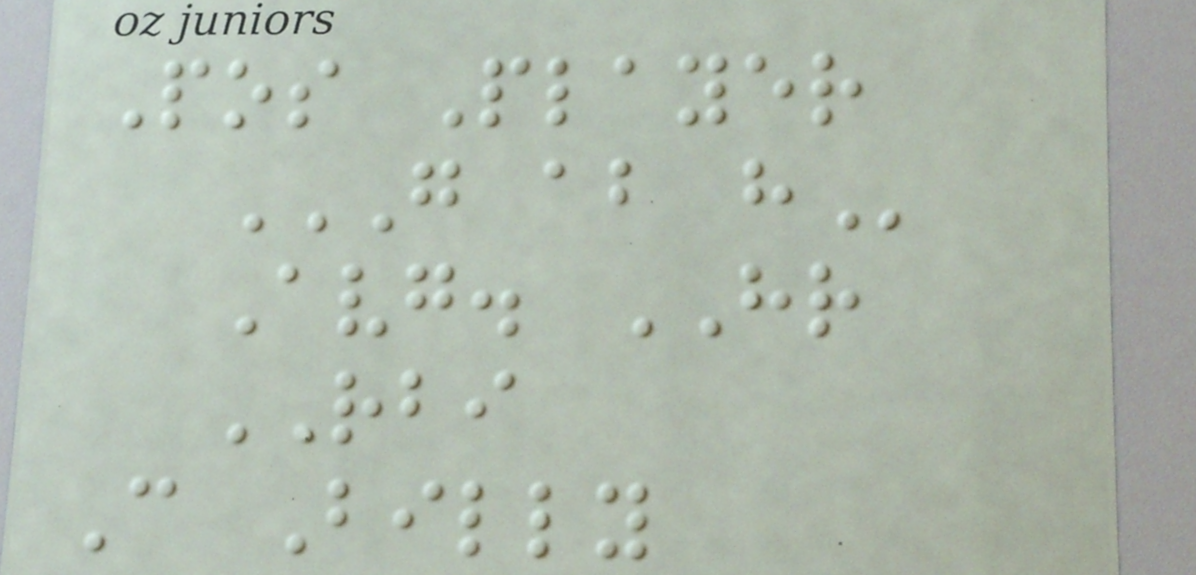Pos Player
G AB H
Avg. HR
RBI
C Billy
